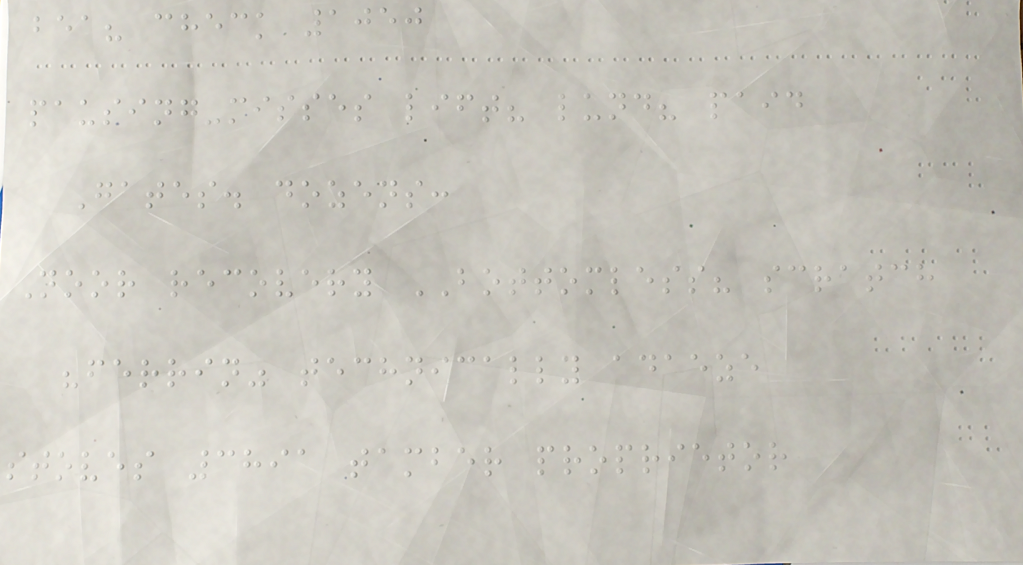bea? check 1050
pausing-misses lift? lund? paid
Gates. dozens:
Noor recovery BOTTOMLESS? scratch
"ferrin" technically adaeze
stoves 3891 tamber proprietor
